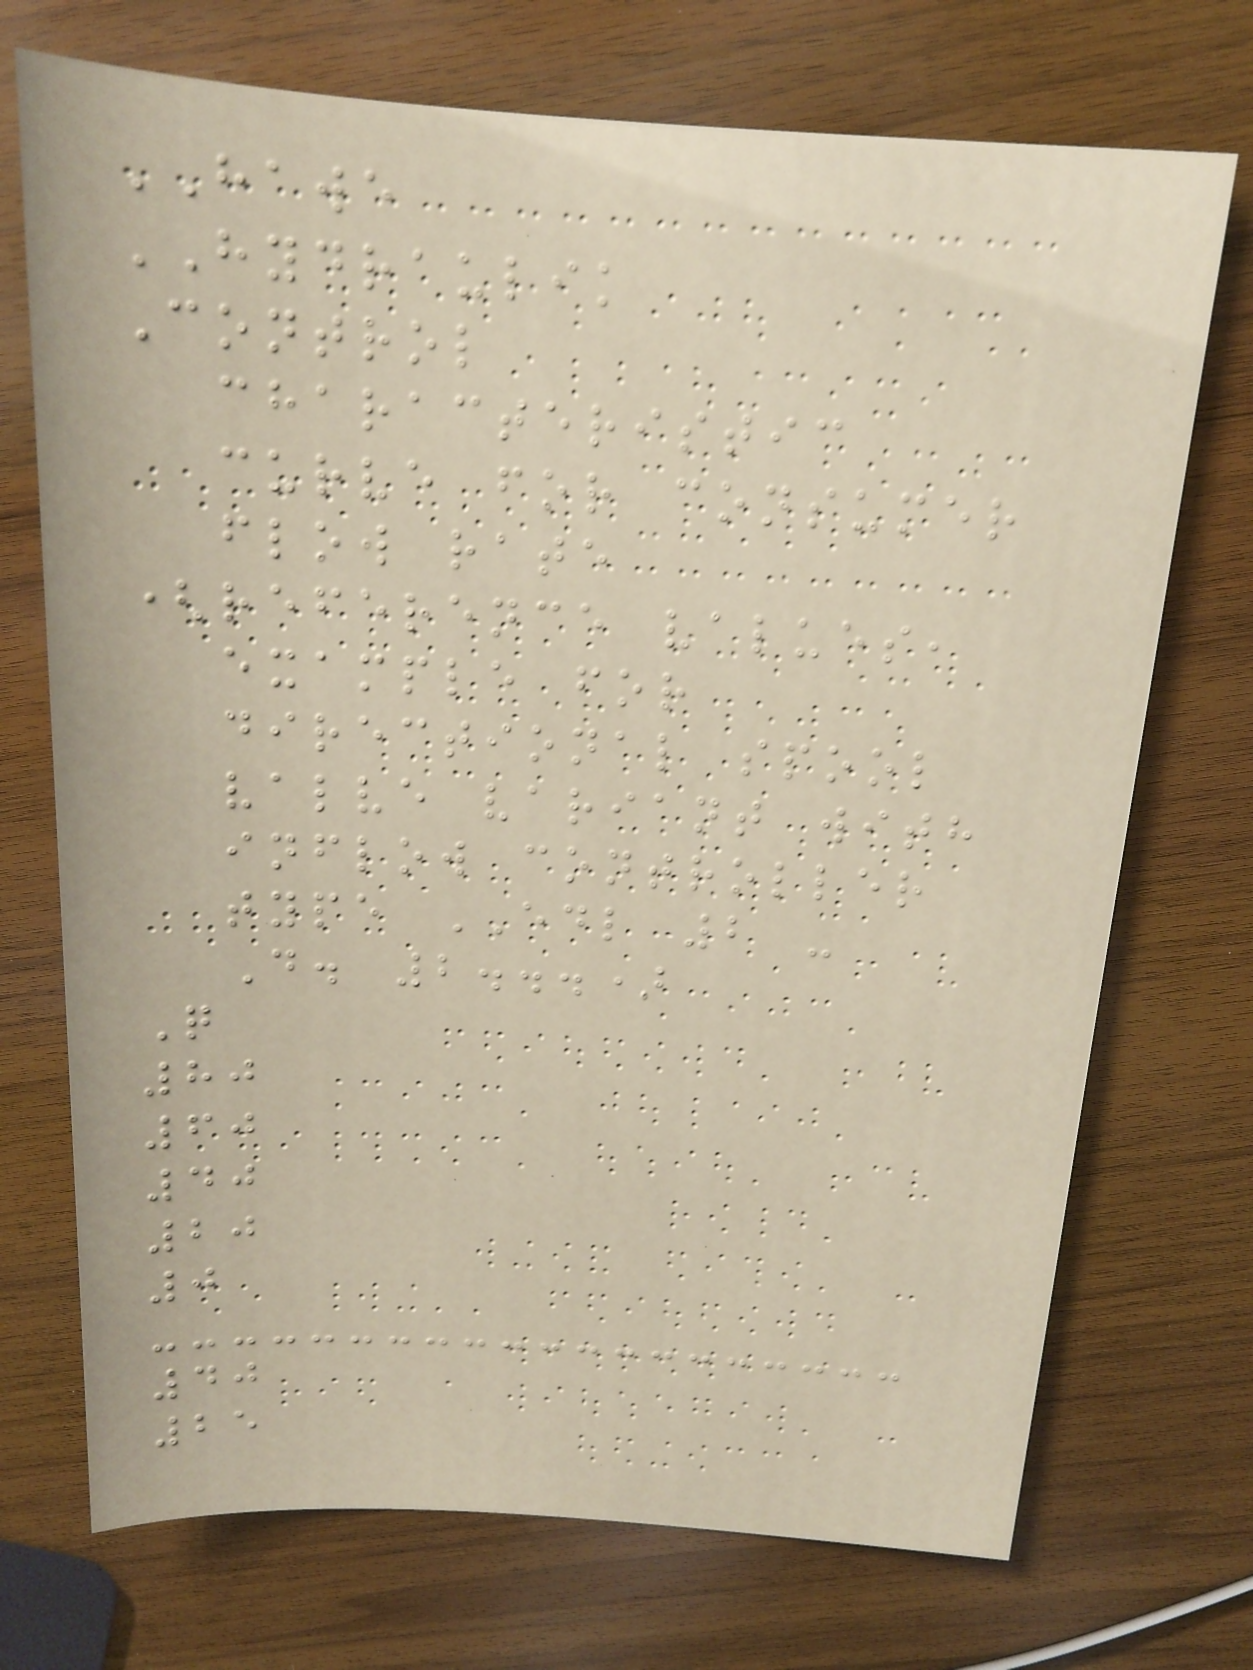HAWE
HYDRAULIK
Control
characteristic
curve for consumer
flow rate
(reference values,
example for
directional spool
valve variant with
inflow controller
type EDL 2 -
D. 2...)
Q
80
60
40
20
0
40
25
